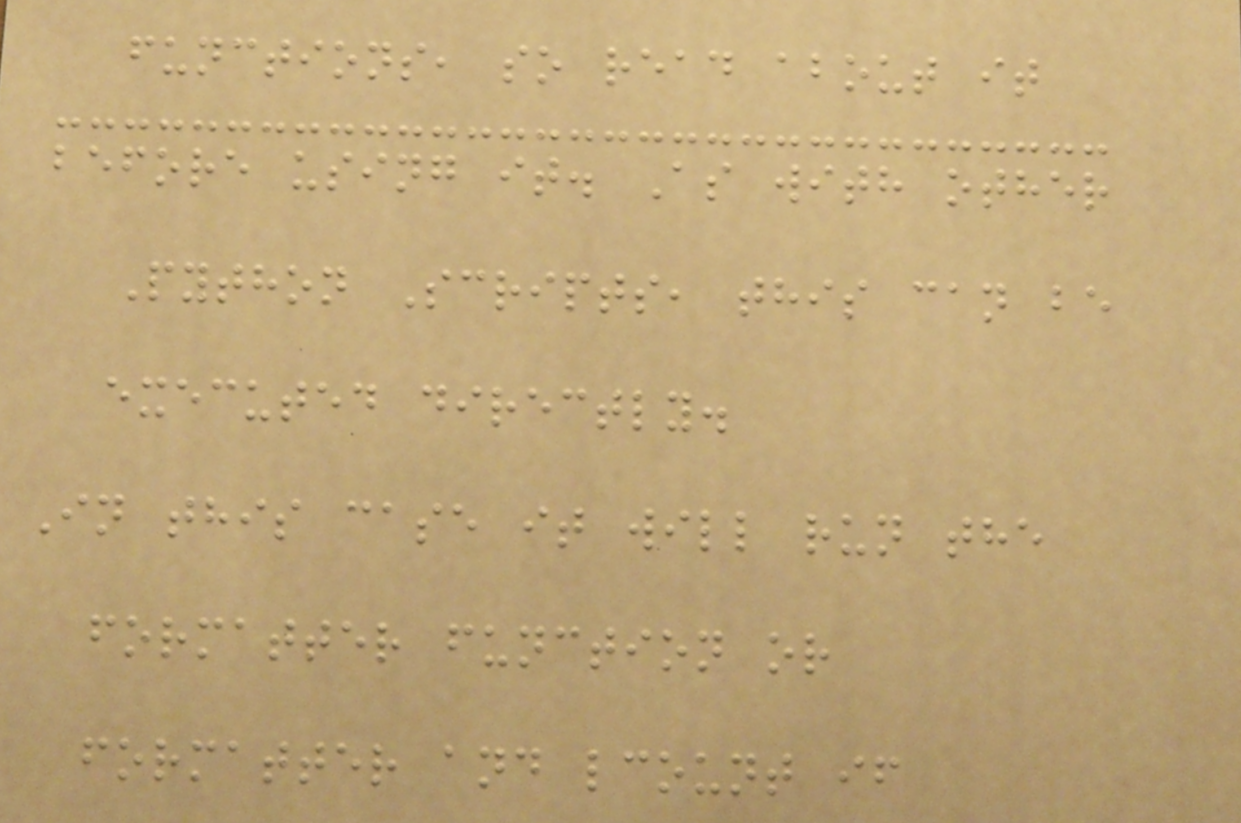functions, so read about it
before using it. As with other
Python Scripts, this can be
executed directly.
In this case it will run the
formatter function or
formatter and lcount if
